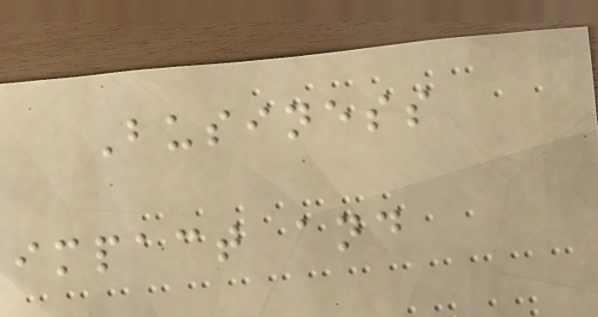Business
impact and
